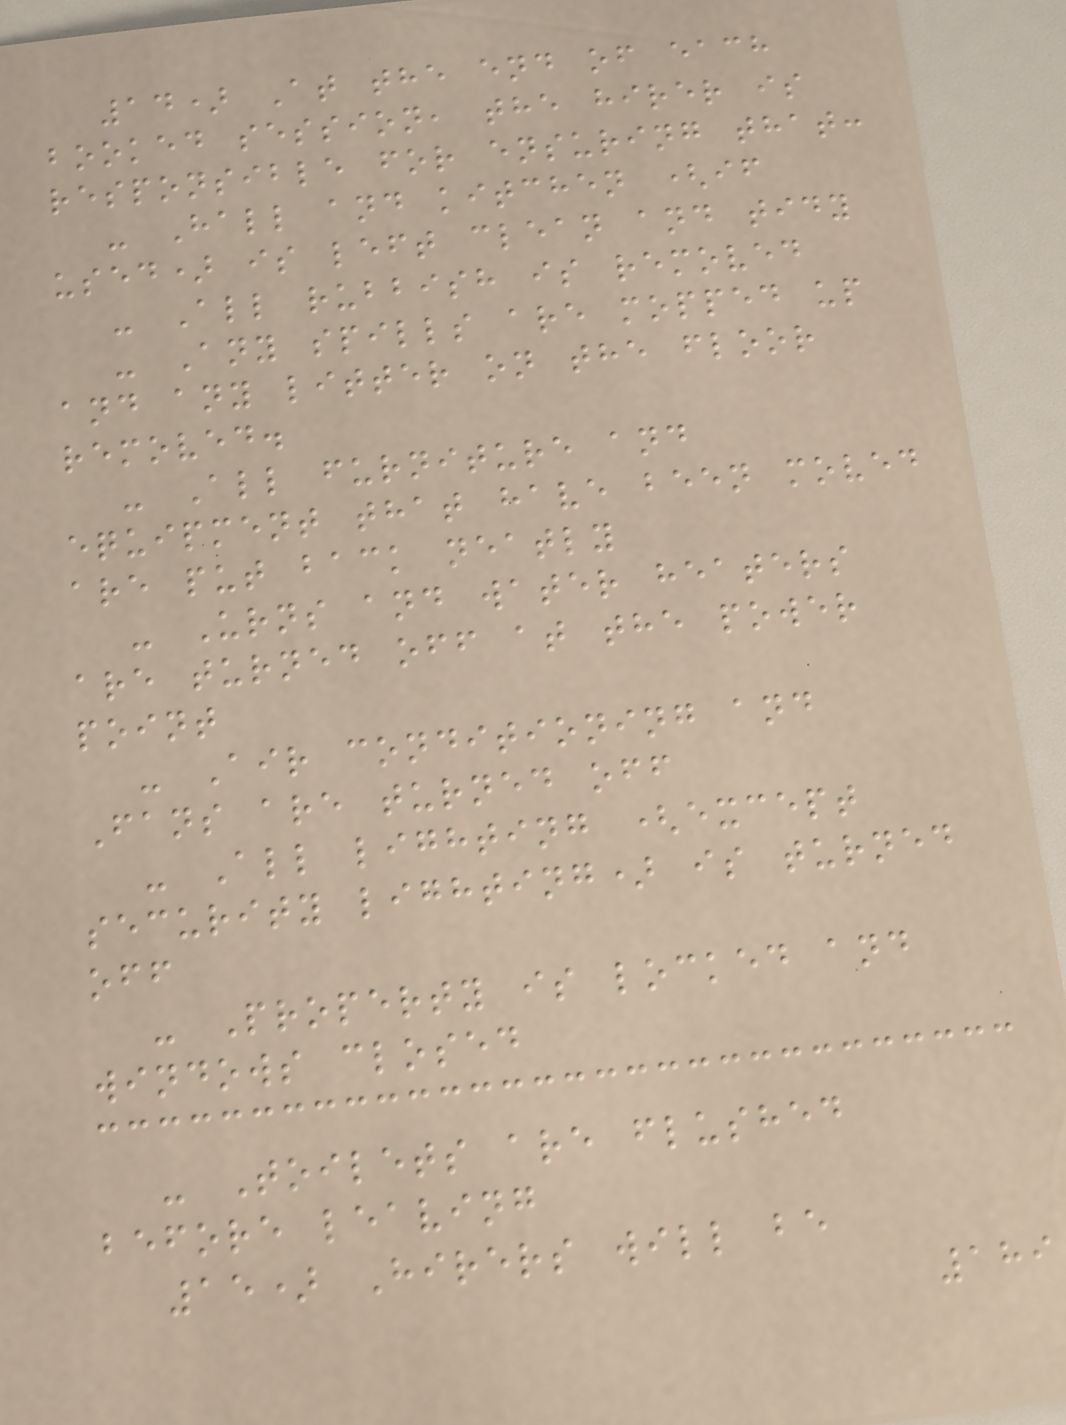14) At the end of each
booked session, the hirer is
responsible for ensuring that:
- Hall and kitchen (if
used) is left clean and tidy
- All rubbish is removed
- Any spills are mopped up
and any litter on the floor
removed.
- All furniture and
equipment that have been moved
are put back neatly
- Urns and water heaters
are turned off at the power
point
- Air conditioning and
Fans are turned off
- All lighting (except
security lighting) is turned
off
- Property is locked and
windows closed
- Toilets are flushed
before leaving
15) Hirers will be
189
